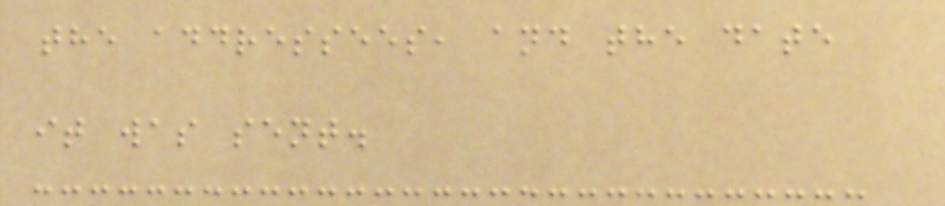the addressees, and the date
it was sent.
